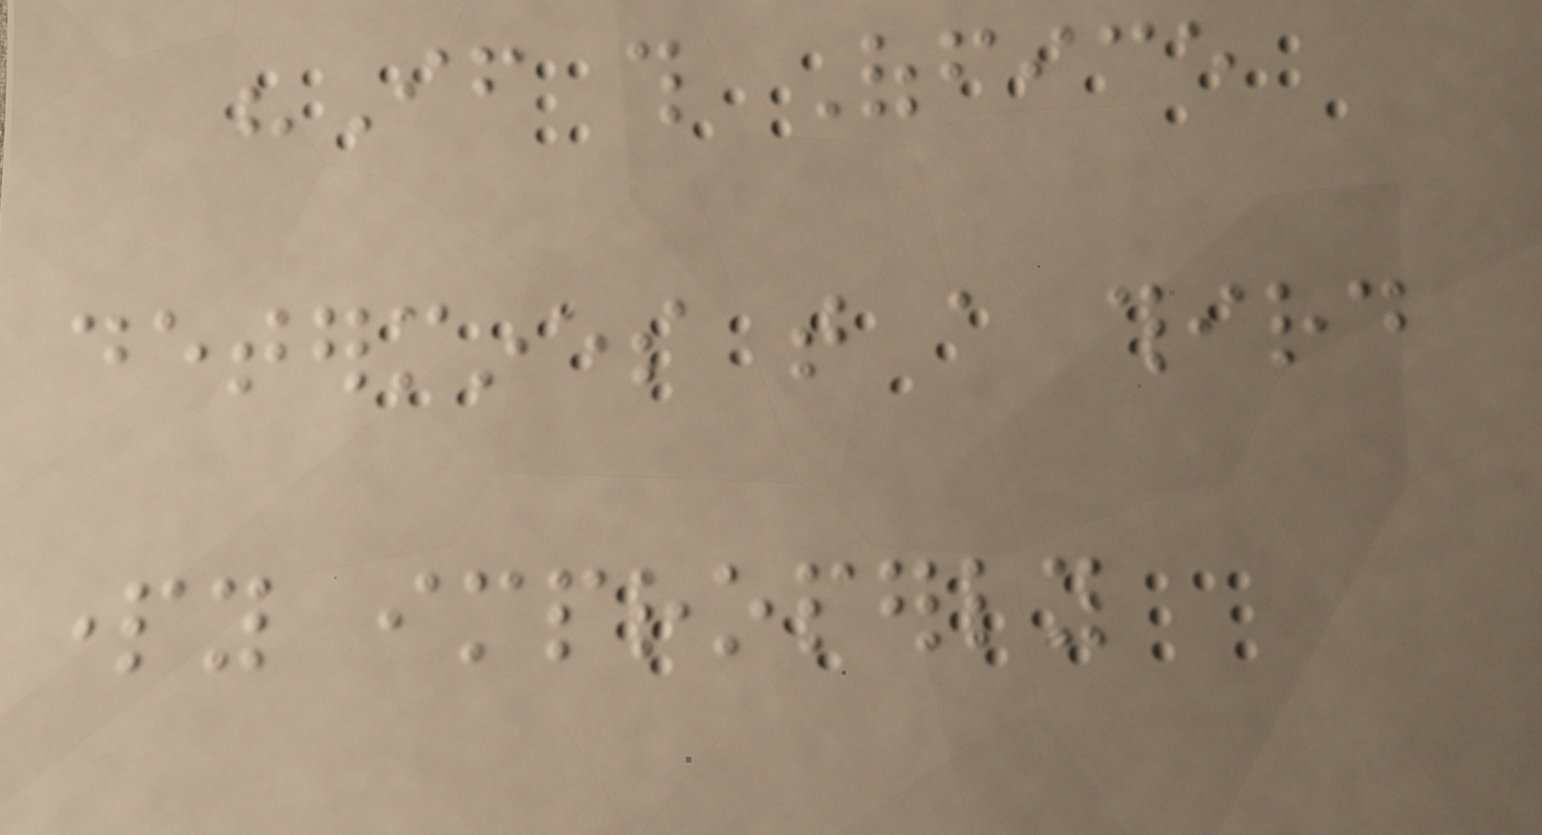"If this Office
determines that a third
party improperly
